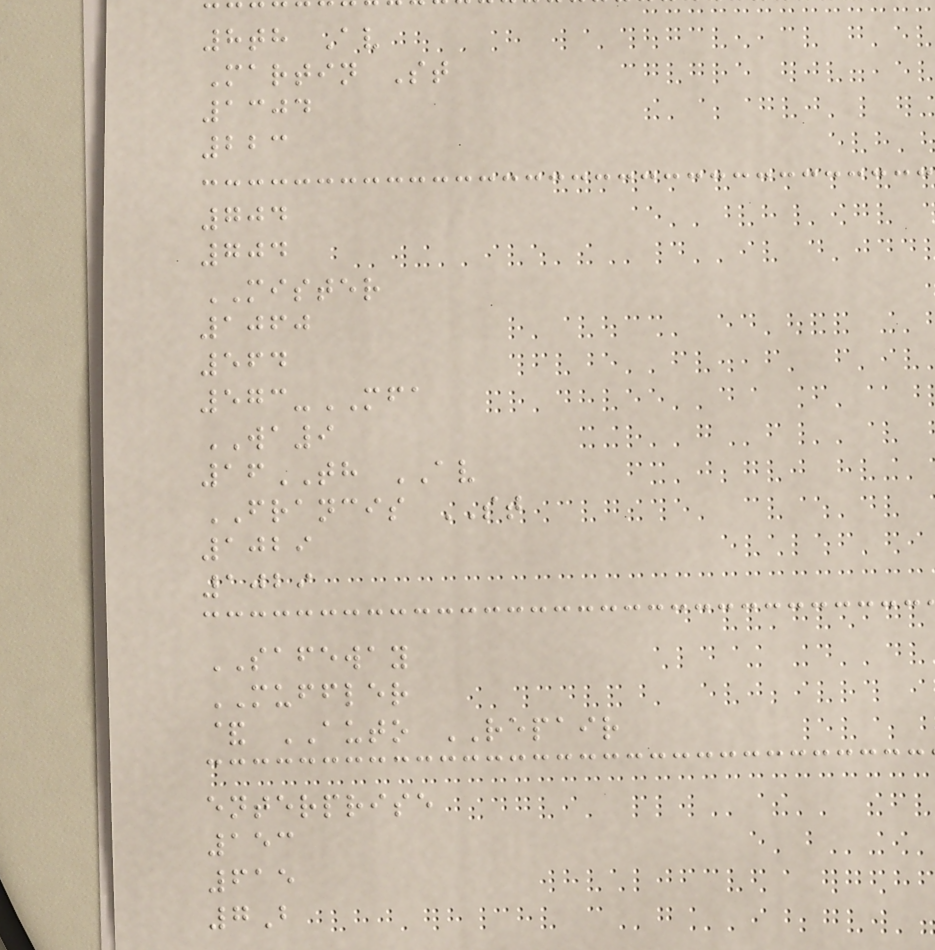8th Av
Martin St
1304
223
704
704
MISTER
1060
564
573-MFA
WA9
16TH AV
FRANCIS ST
1029
1029
SAFEWAY
MUFFLER
& AUTO REPAIR
enterprise
153
615
7B
